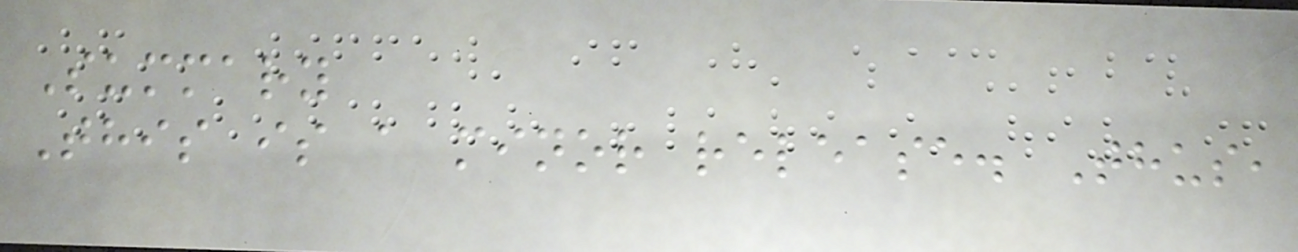Summary
This is a minor release. Thus,
